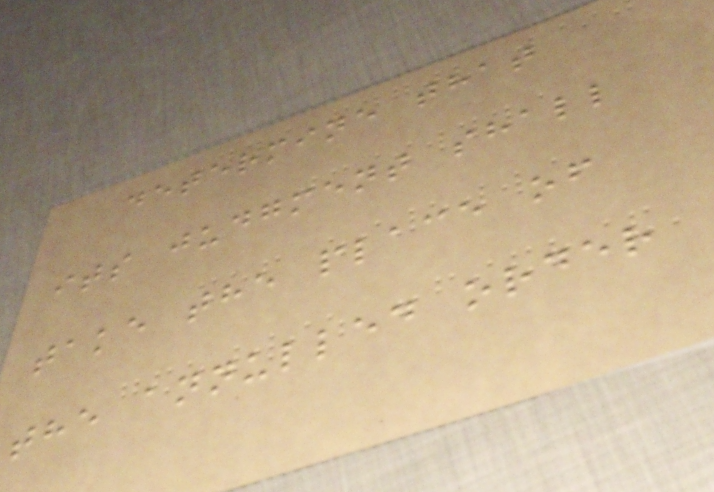determine that
its judgment shall
take the place of
the annulled order
